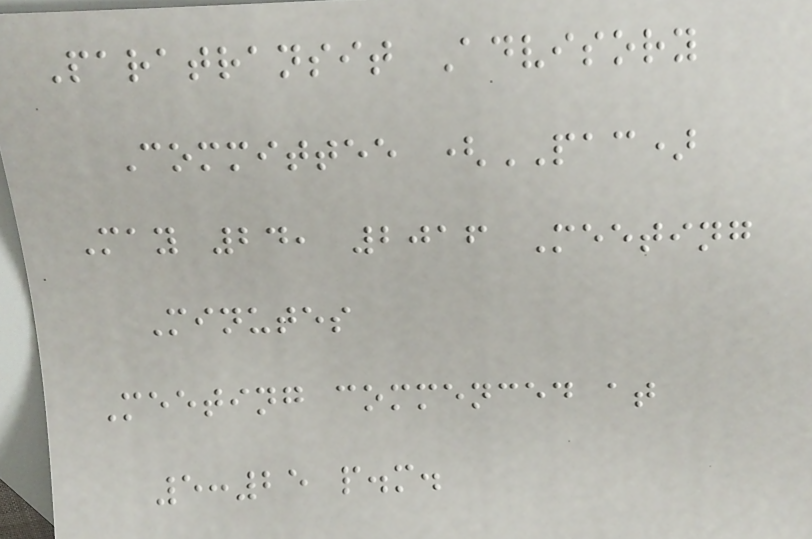Paratransit Advisory
Committee (PAC)
May 24, 2016 Meeting
Minutes
Meeting commenced at
5:25 p.m.
